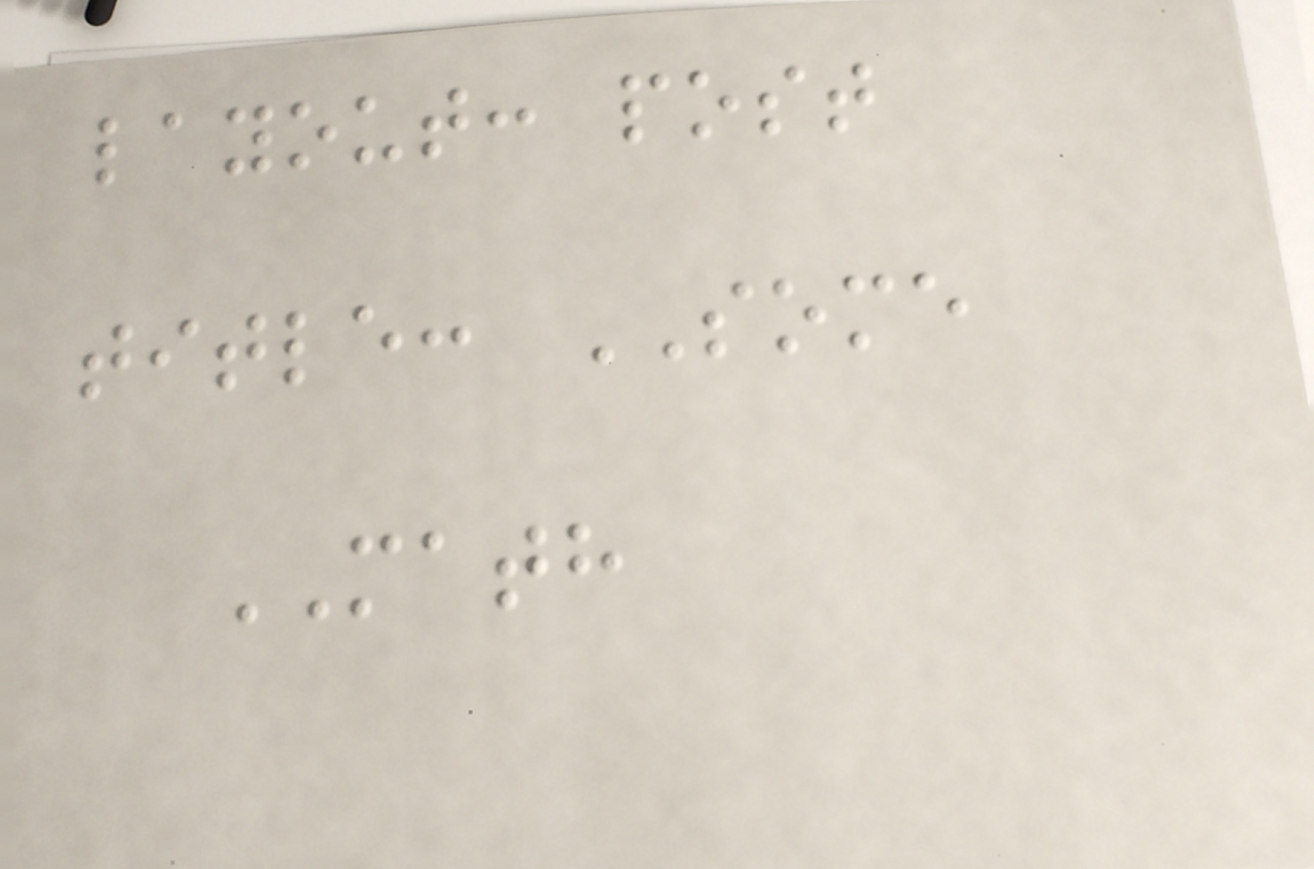layout: post
title: SOME
MATH
